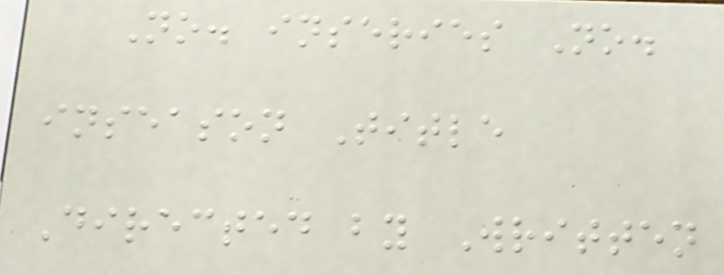No. inseries No.
inseason Title
Directed by Written
